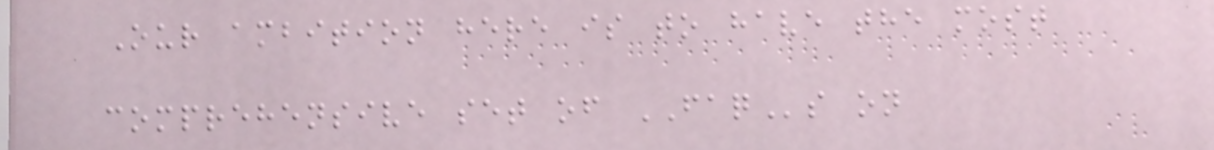Our ambition here is to have the most
comprehensive set of FAQs on
